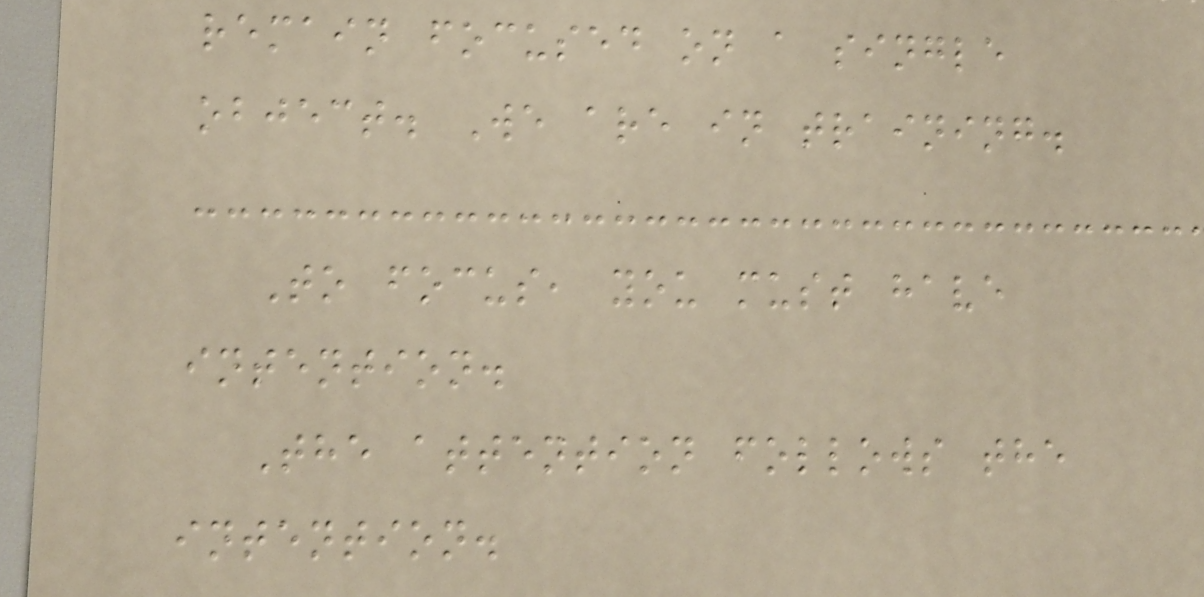remain focused on a single
object. We are in training.
To focus, you must have
intention.
The attention follows the
intention.
